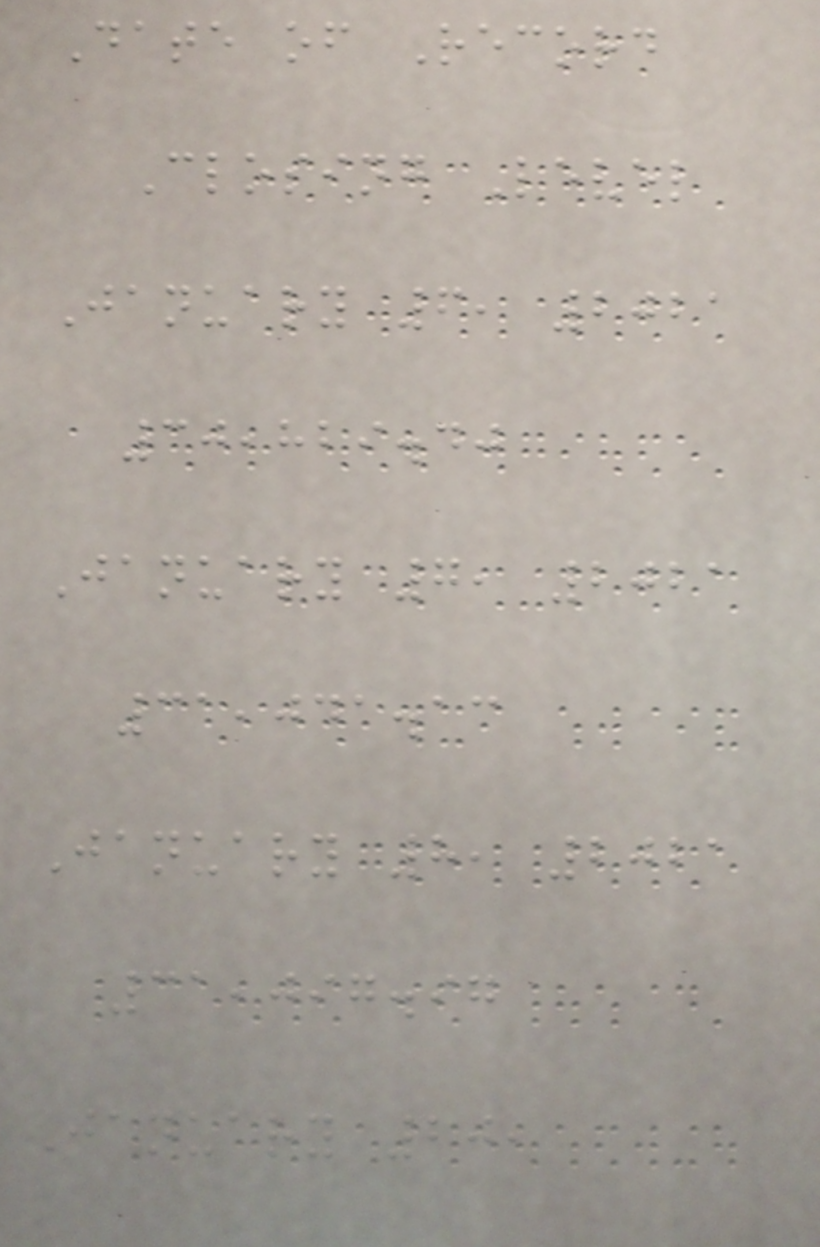Date of Record
Closing Level
January 6, 2021
30,829.40
January 7, 2021
31,041.13
January 8, 2021
31,097.97
January 20,
